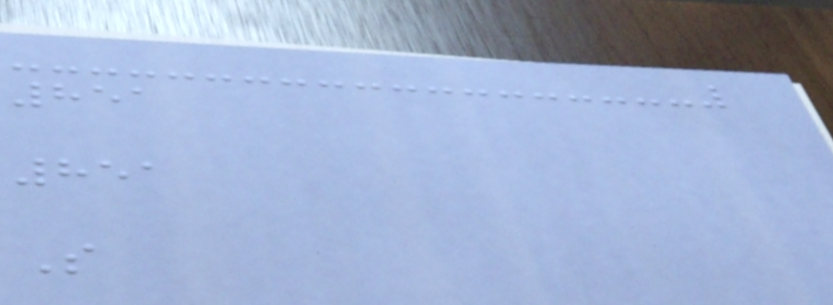851
851
S
